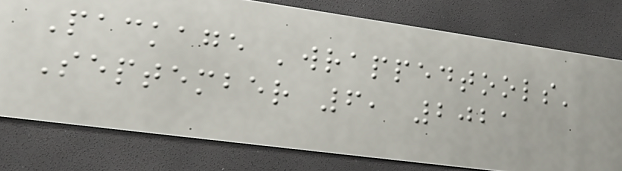Package 'wrappedtools'
September 6, 2021
